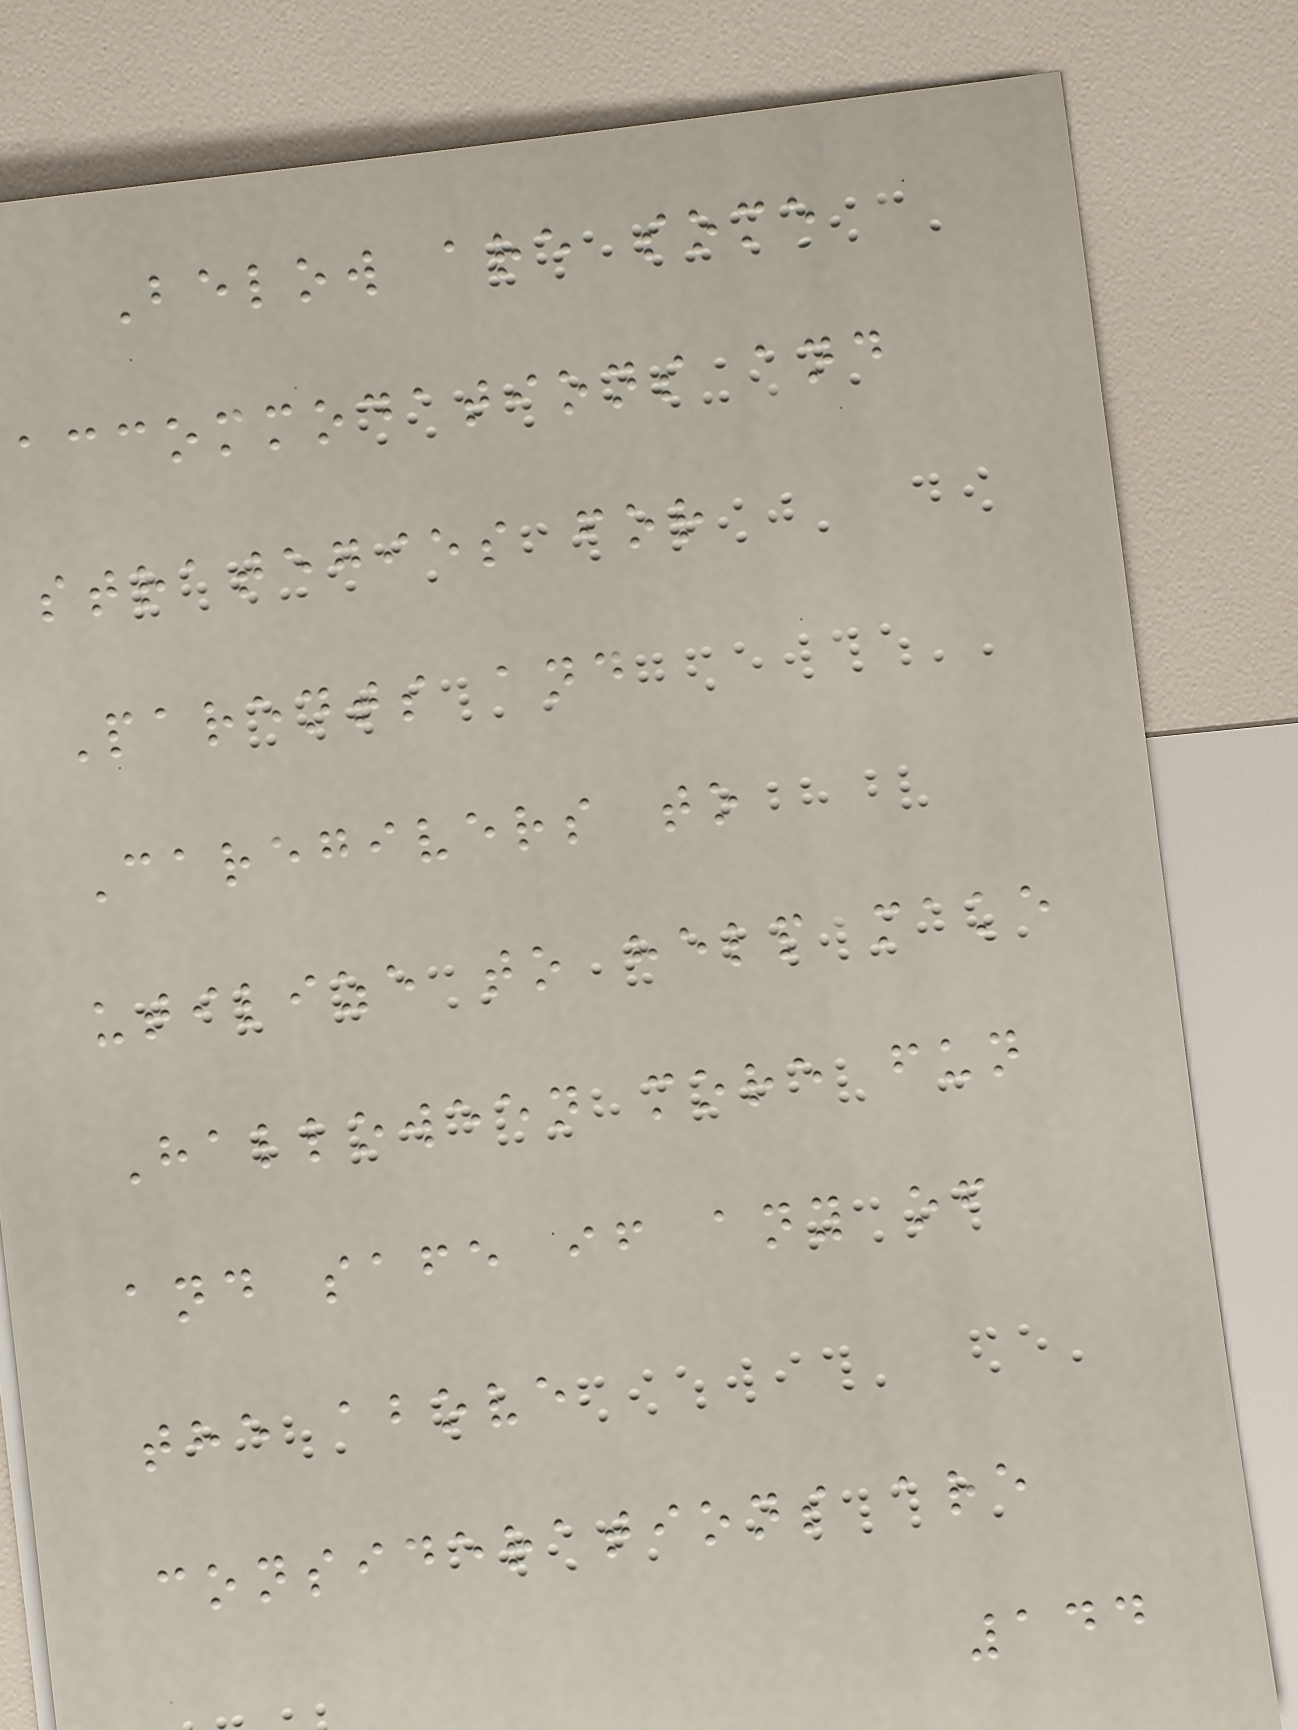Below are some
accommodations and
strategies for
Parents and
Caregivers to
utilize to help make
Halloween more fun
and safe if any of
the above
considerations are
144
